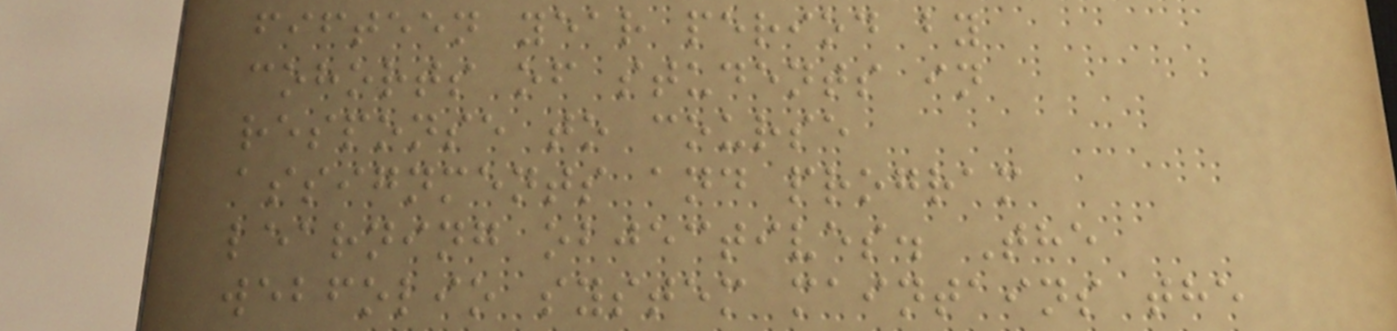fifteen year period by
cohorts of students in
response to course
assignments and program
learning objectives. The
webfolio system maintains the
